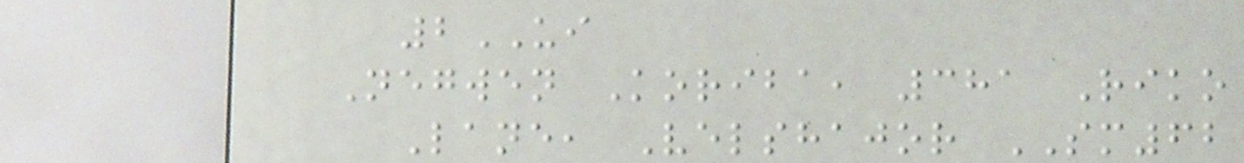2UI
Negwen Koriba, 381 Riko
Lane, Velshajor SM62
